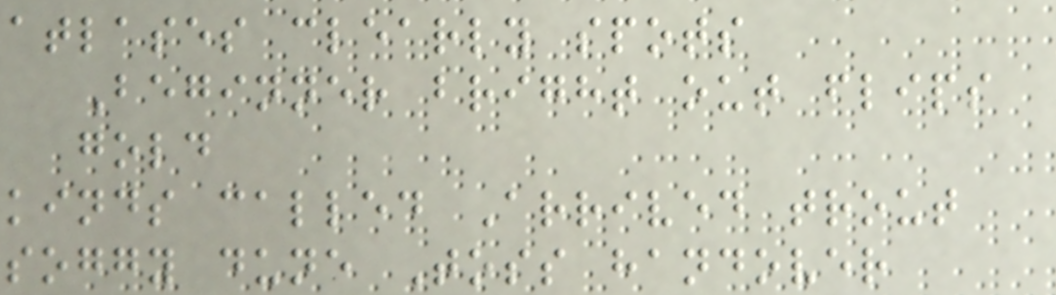atlases clearly spots
Beginner bright out flips
gold
kinds called Arrived trout
soggy dune Toss handover
